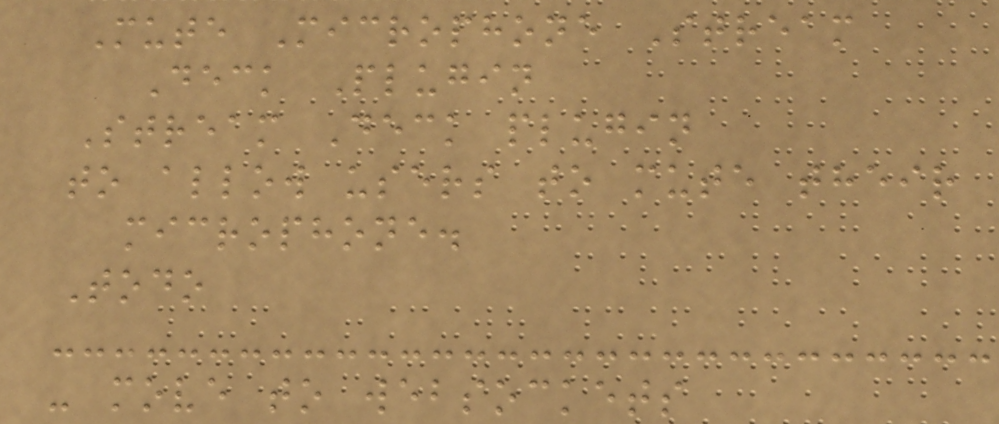Mute Microphone Stream
Deck Plugin
Stream Deck plugin
to allow users to mute their
microphone.
Todo
- move to websockets
